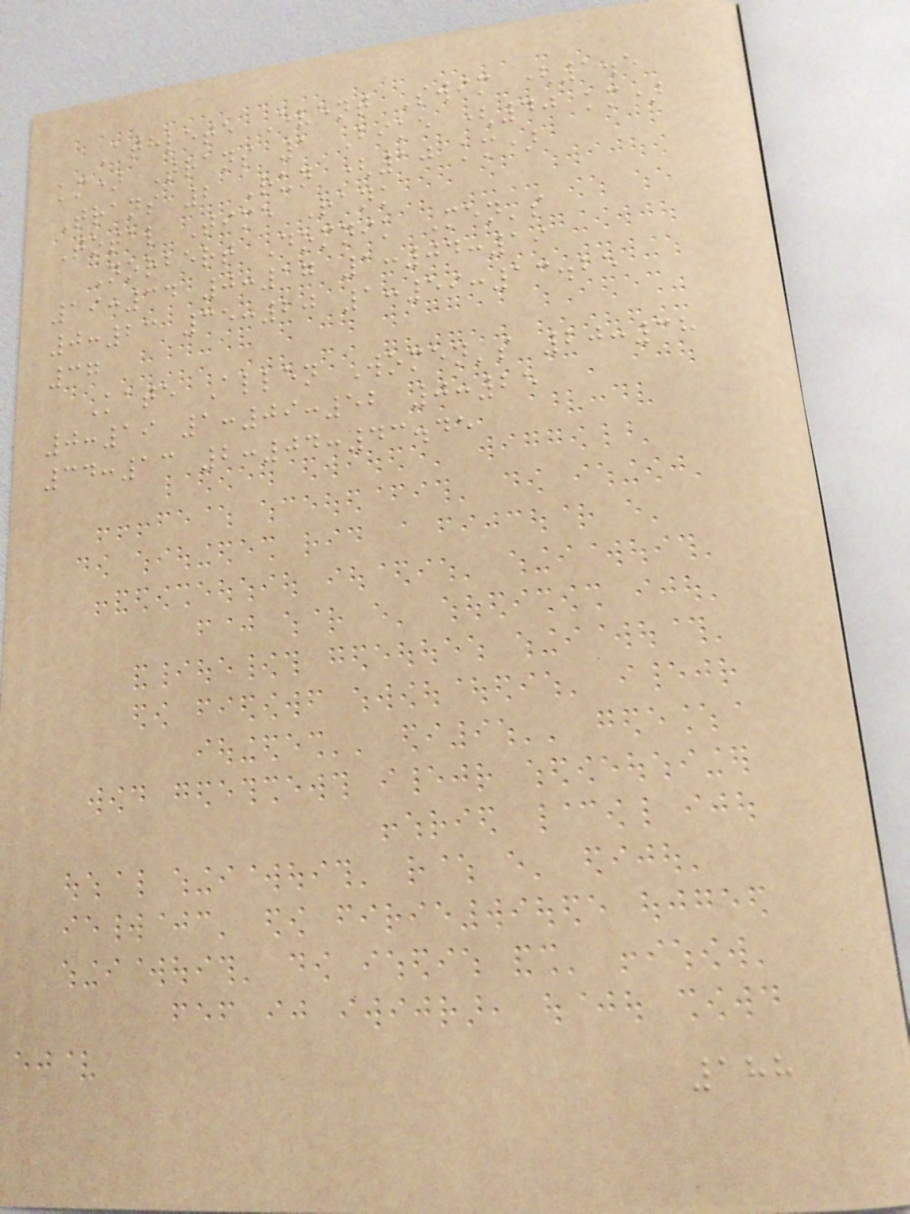Athlete Event Swim (1.5
km) Trans 1 Bike (40 km)
Trans 2 Run (10 km)
Total Time Rank
Norbert Domnik Men's
19:34 0:17 1:04:19
0:23 35:20 1:59:13.25
37
Kate Allen Women's 20:38
0:19 1:09:52 0:25
34:13 2:04:43.45
188
